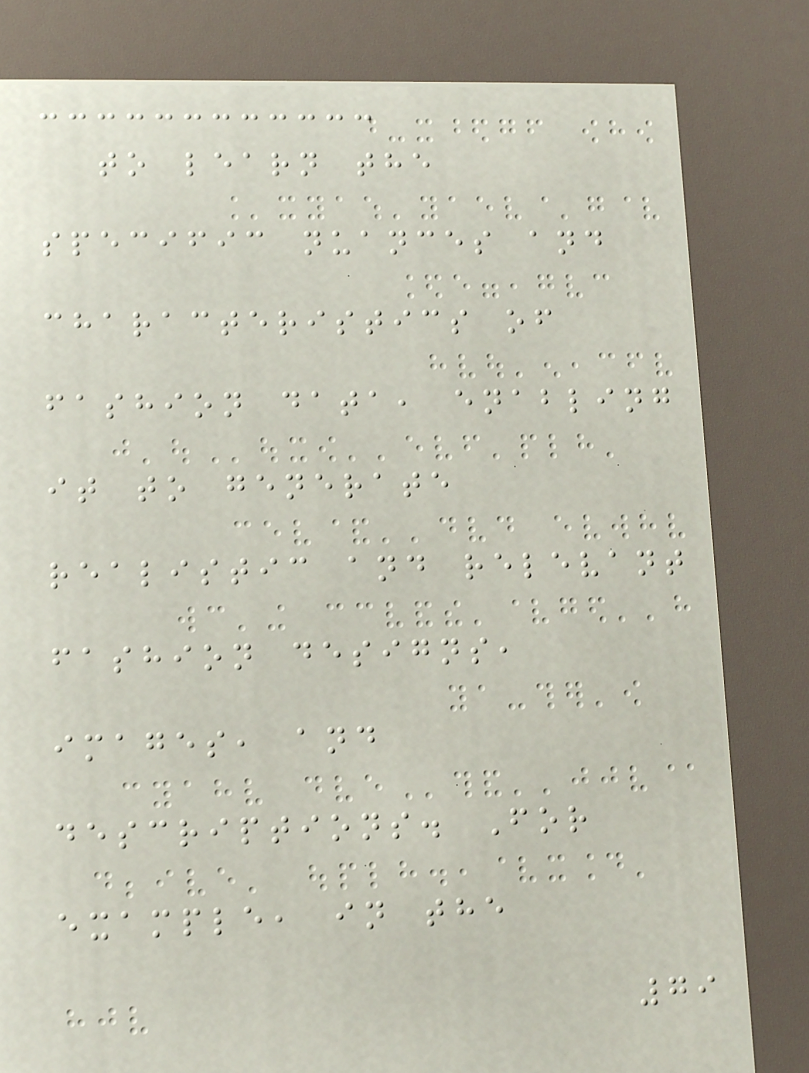to learn the
specific nuances and
characteristics of
fashion data, enabling
it to generate
realistic and relevant
fashion designs,
images, and
descriptions. For
example, in the
79
